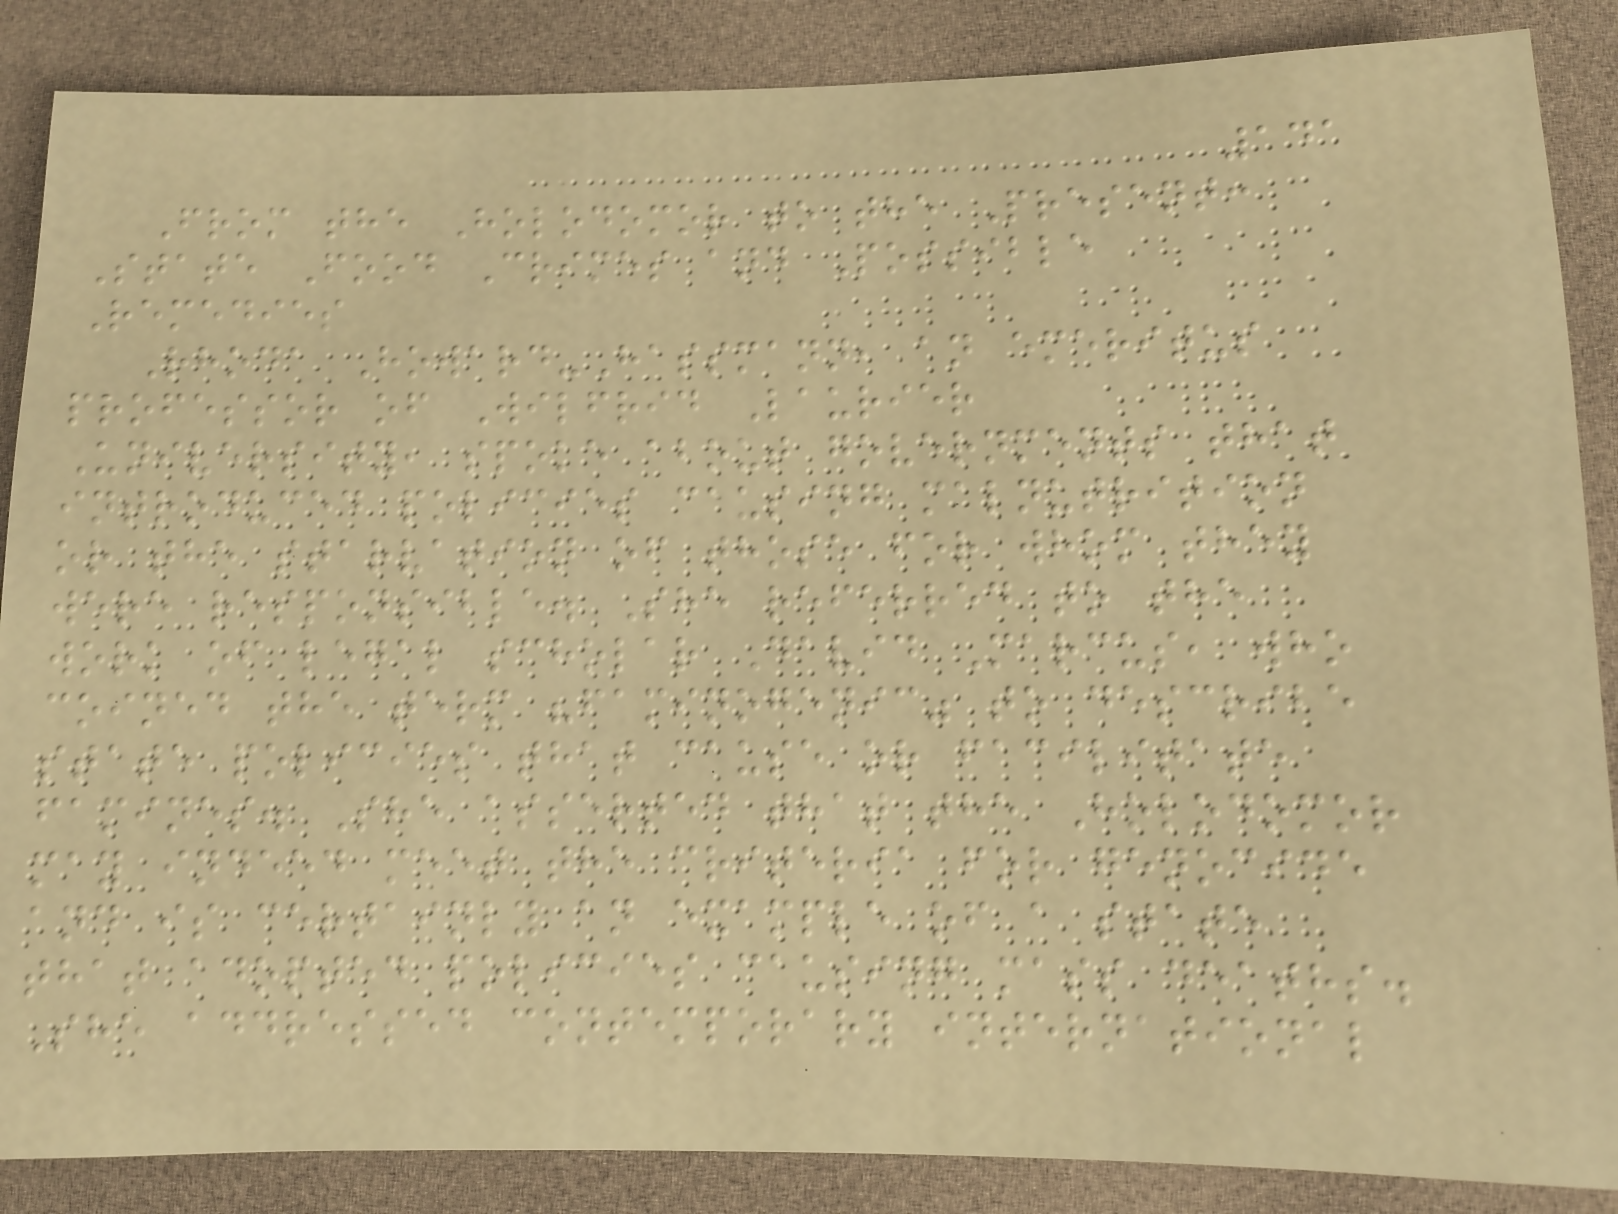141
From the Holodomor to the Present:
State Food Crimes and Possible
Remedies
Rhoda Howard-Hassmann, an emeritus
professor of Wilfrid Laurier
University, spoke about governments that
introduced policies causing malnutrition
or the starvation of those for whom they
were responsible. She referred to the
work of legal scholar David Marcus, who
coined the term "faminogenic" to describe
state policies that cause or facilitate
famines. She asserted that the Holodomor
may indeed meet the criteria for genocide
and is certainly an example of a state
that adopted policies causing mass deaths.
She addressed contemporary international
